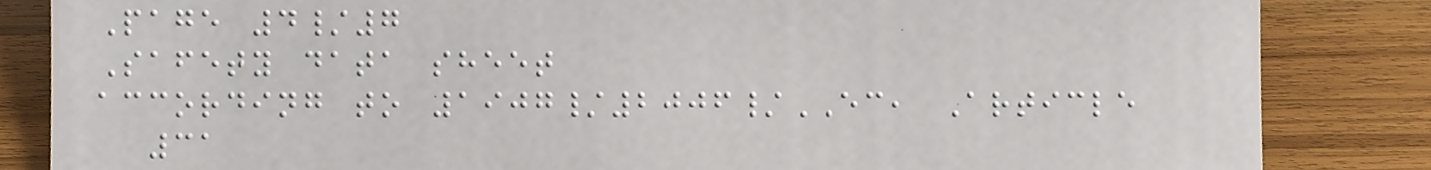Page 4/7
Safety data sheet
according to 1907/2006/EC, Article
31
